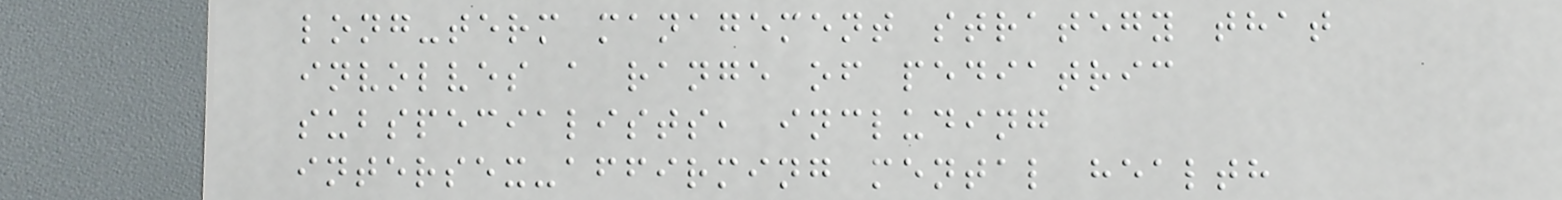long-term management strategy that
involves a range of pediatric
subspecialists, including
intersex-affirming mental health
